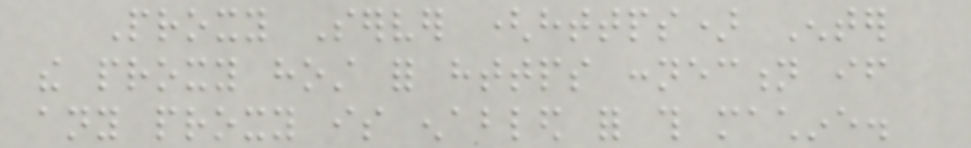Proxy Server (https) Enter
the proxy host for https connection if
any proxy is enabled for this machine.
